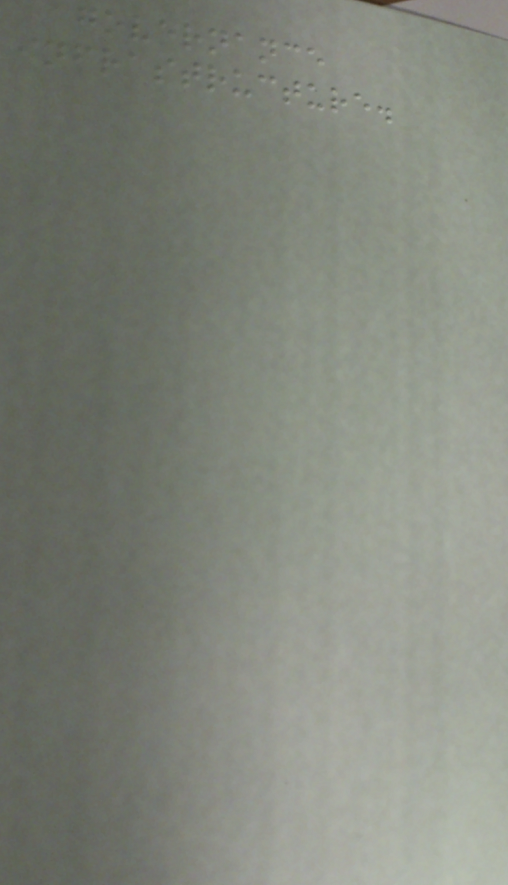governance
infrastructure.
